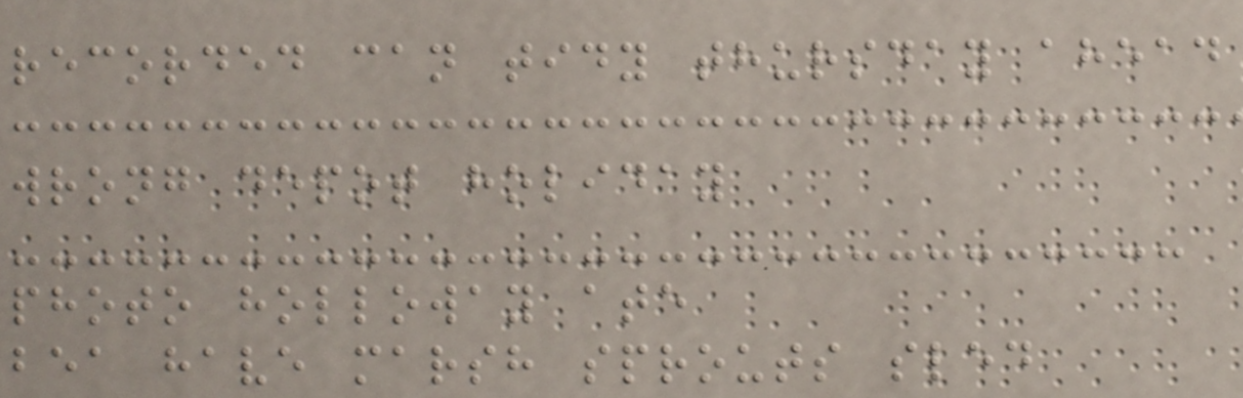recorded can tidy thursday ahead
wrong depot holiday
photo holloway ate
bea have marsh sprouts sled
